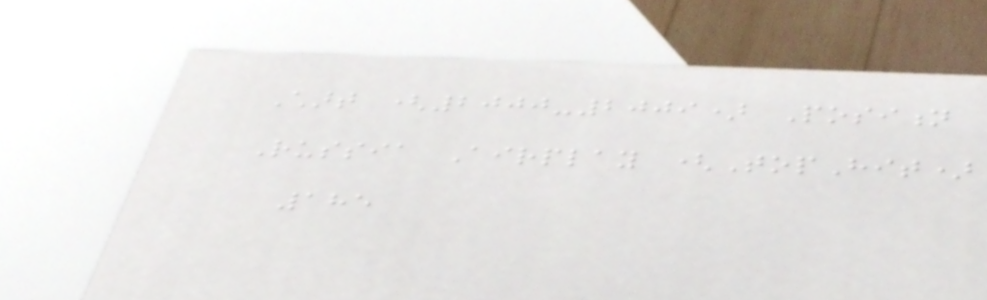Chart (2000-2009) Position
Russia Airplay (TopHit)
185
